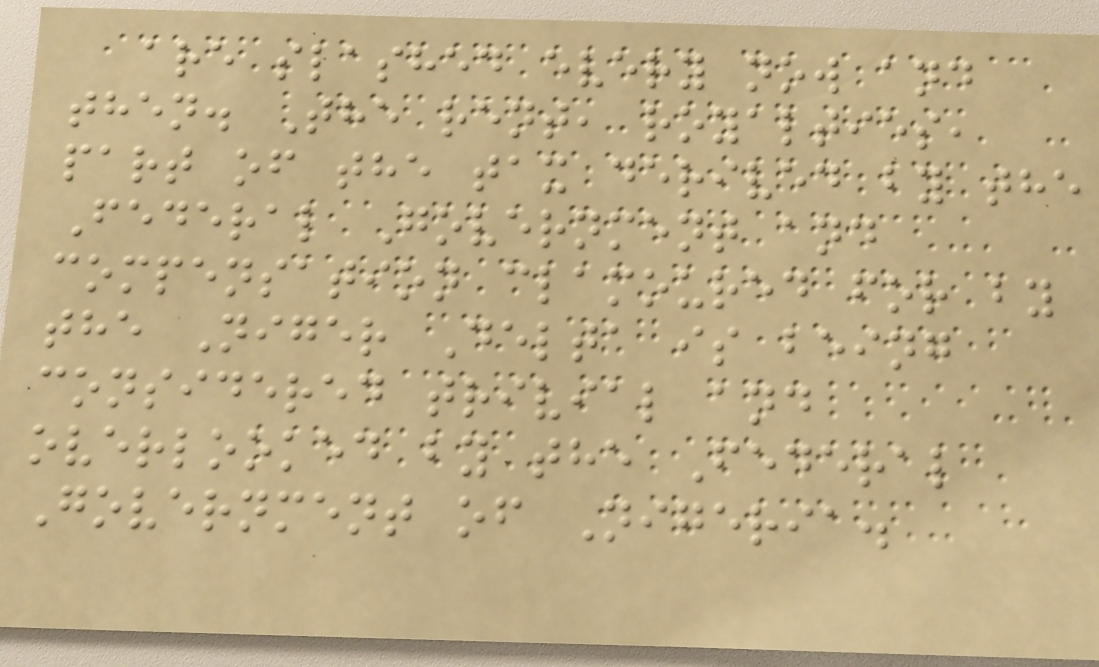are slashed every now and
then. The rent, royalties,
part of the tax derived by the
Federal Government and
compensation clamoured for by
the Niger Delta is being
considered trivial and
overlooked by the Federal
Government of Nigeria.
